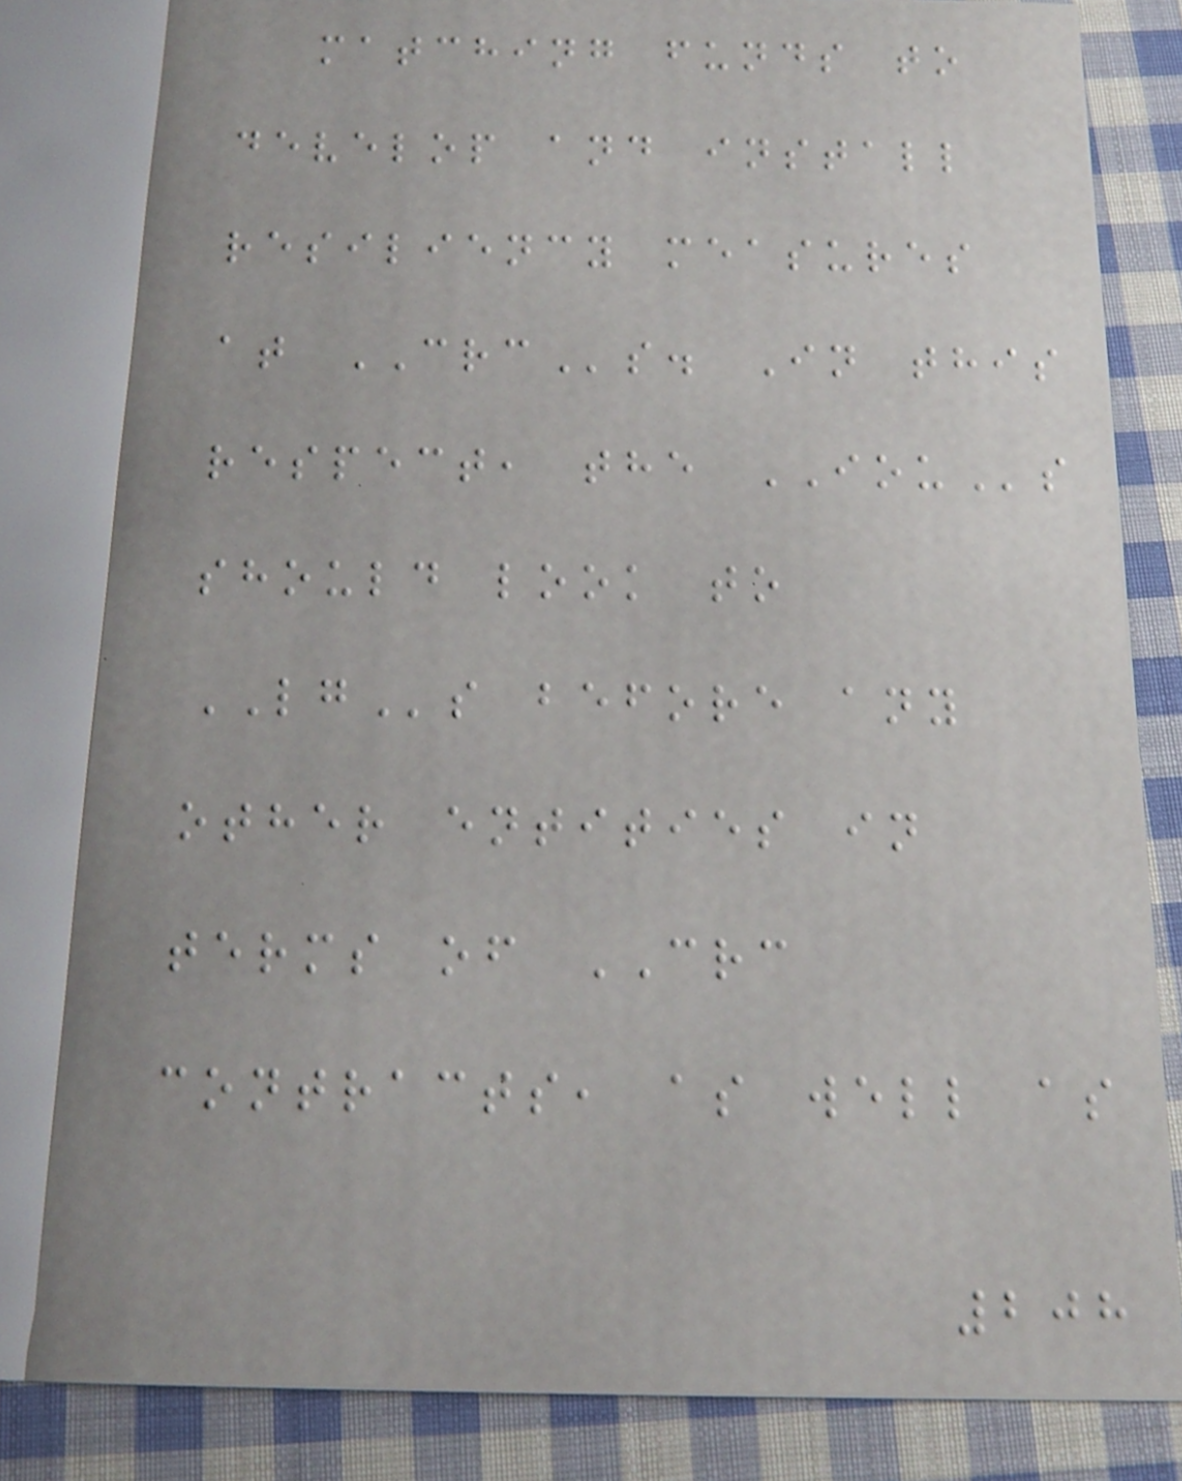matching funds to
develop and install
resiliency measures
at CRCs. In this
respect, the IOUs
should look to
LGs before any
other entities in
terms of CRC
contracts, as well as
208
